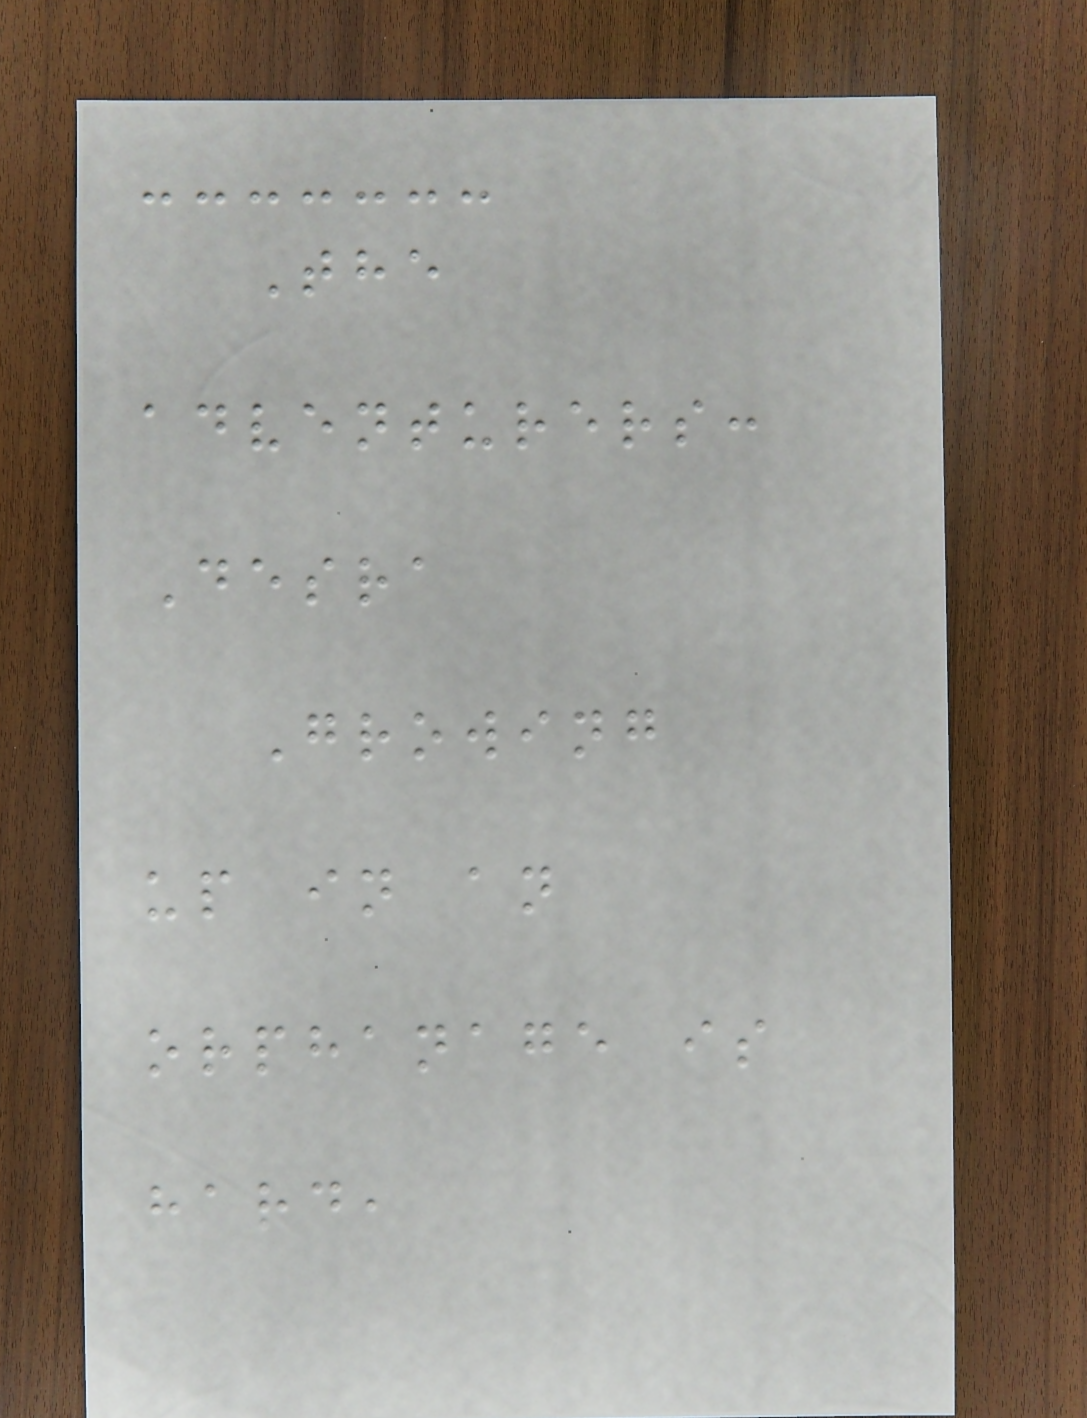The
adventurers:
Desra
Growing
up in an
orphanage is
hard,
